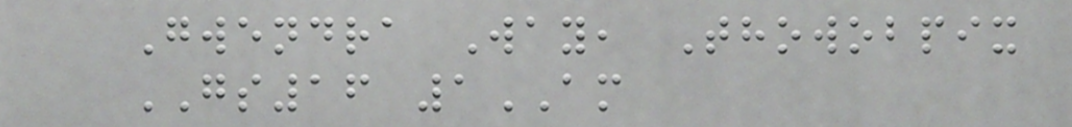Gwendra Way, Thowobpix
GS16 1AM
